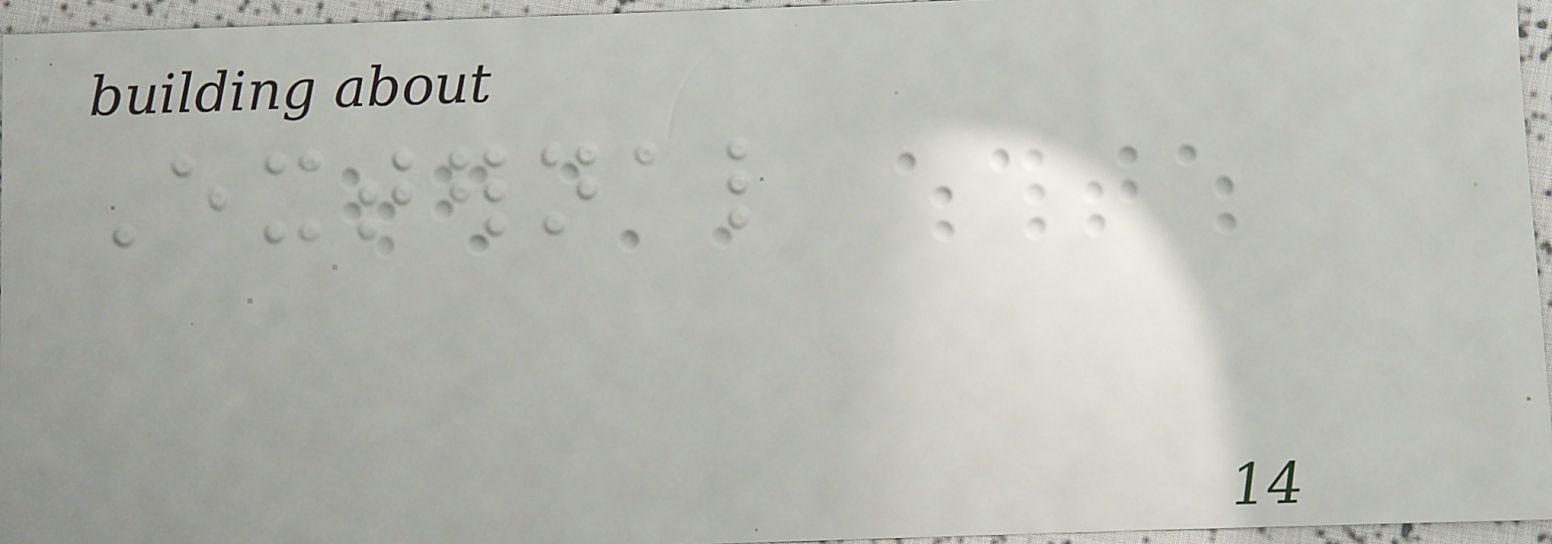External
